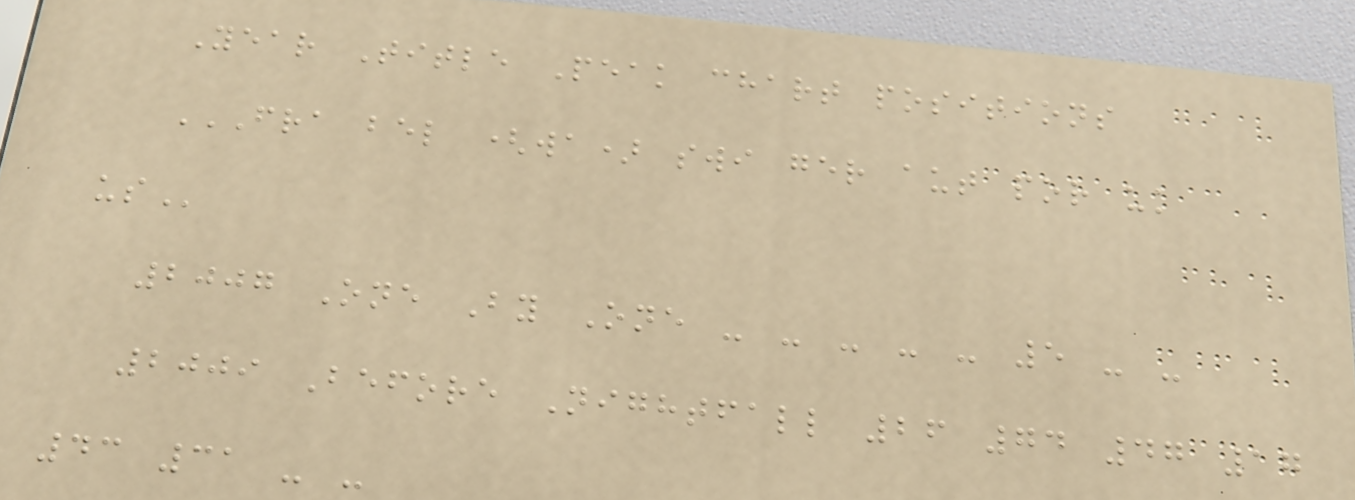Year Title Peak chart positions
FRA BEL (WA) SWI GER AUT POR UK
US
2007 One By One - - - - - 5 - -
2009 Before Nightfall 26 74 47 17
43 31 - -
